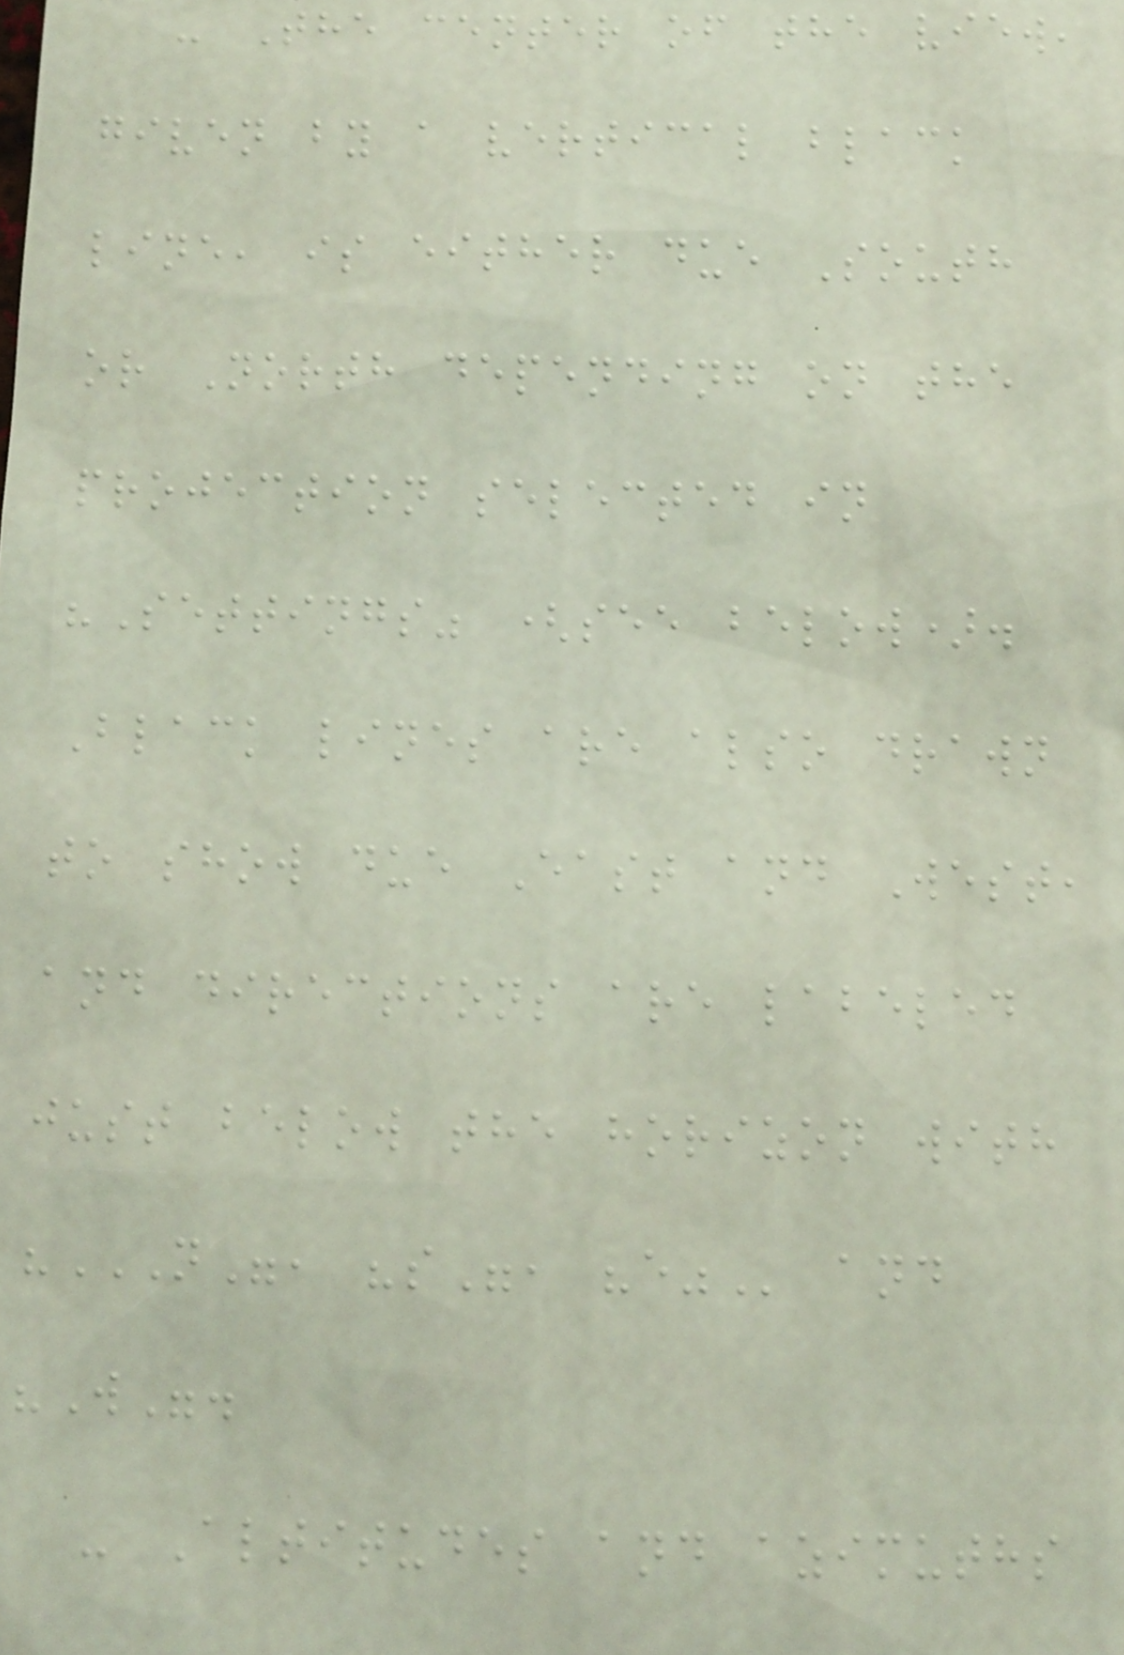- The center of the view,
given by a vertical black
line, is either due South
or North depending on the
projection selected in
"Settings" (see below).
Black lines are also drawn
to show due East and West,
and directions are labeled
just below the horizon with
"N", "S", "E" and
"W".
- Altitudes and azimuths
